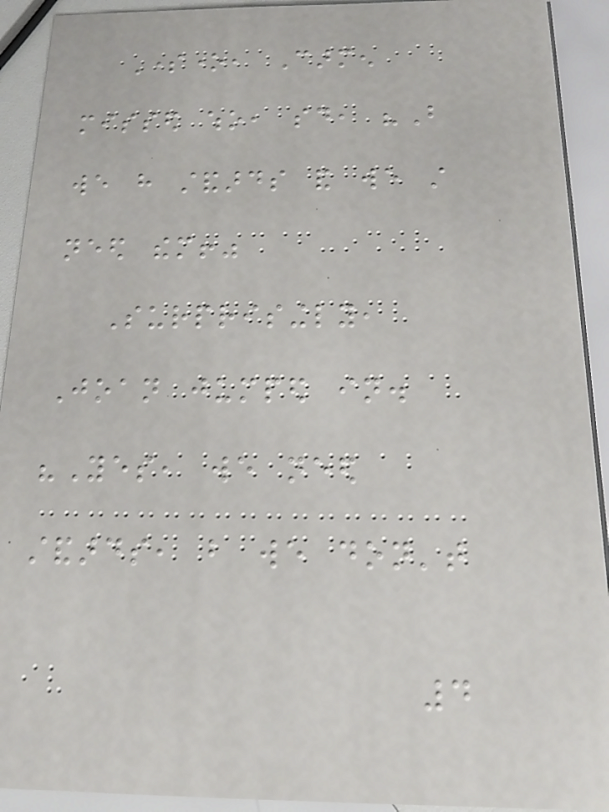Someone, Carmen
missed who, said, "But
we have standards and we still
need them!"
Surprisingly,
Joan jumped in.
"Yes, we need
standards, but we don't
4
